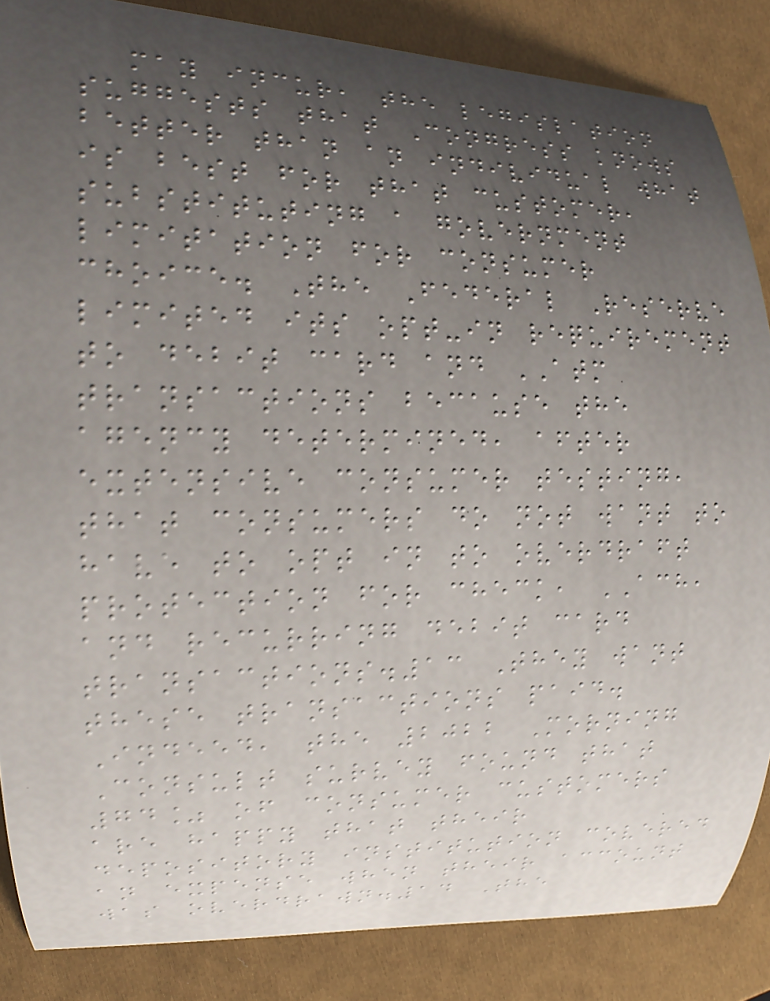may incur, the legislation
suggests that Congress knows
better than an individual what
is best for that customer,
substituting a government
limitation for consumer
choice. The Federal Reserve
limited its opt-in requirement
to debit card and ATM
transactions because the
agency determined, after
extensive consumer testing,
that consumers do not want to
have to opt in to overdraft
protection for check, ACH,
and recurring debit card
transactions.13 They want
these transactions paid.
Indeed, the 2022 Morning
Consult survey found that
74% of consumer customers
are happy that their
depository institution covered
an expense when their account
was overdrawn.14 The
